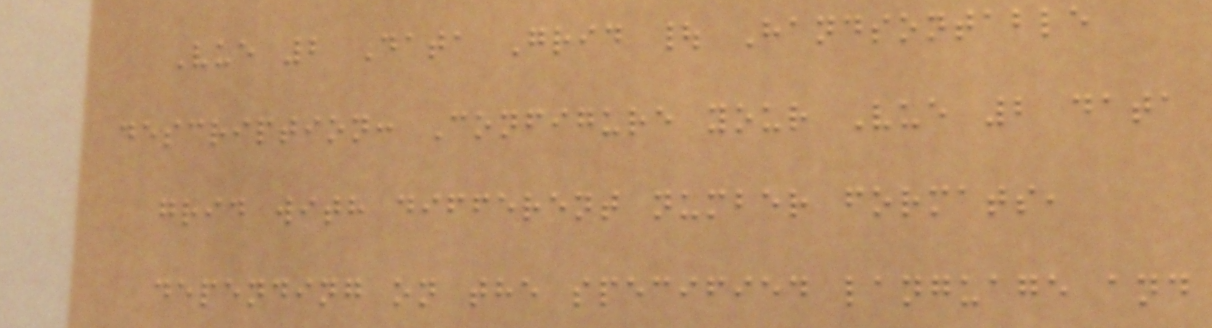Vue 2 Data Grid | Handsontable
description: Configure your Vue 2 data
grid with different number formats,
depending on the specified language and
